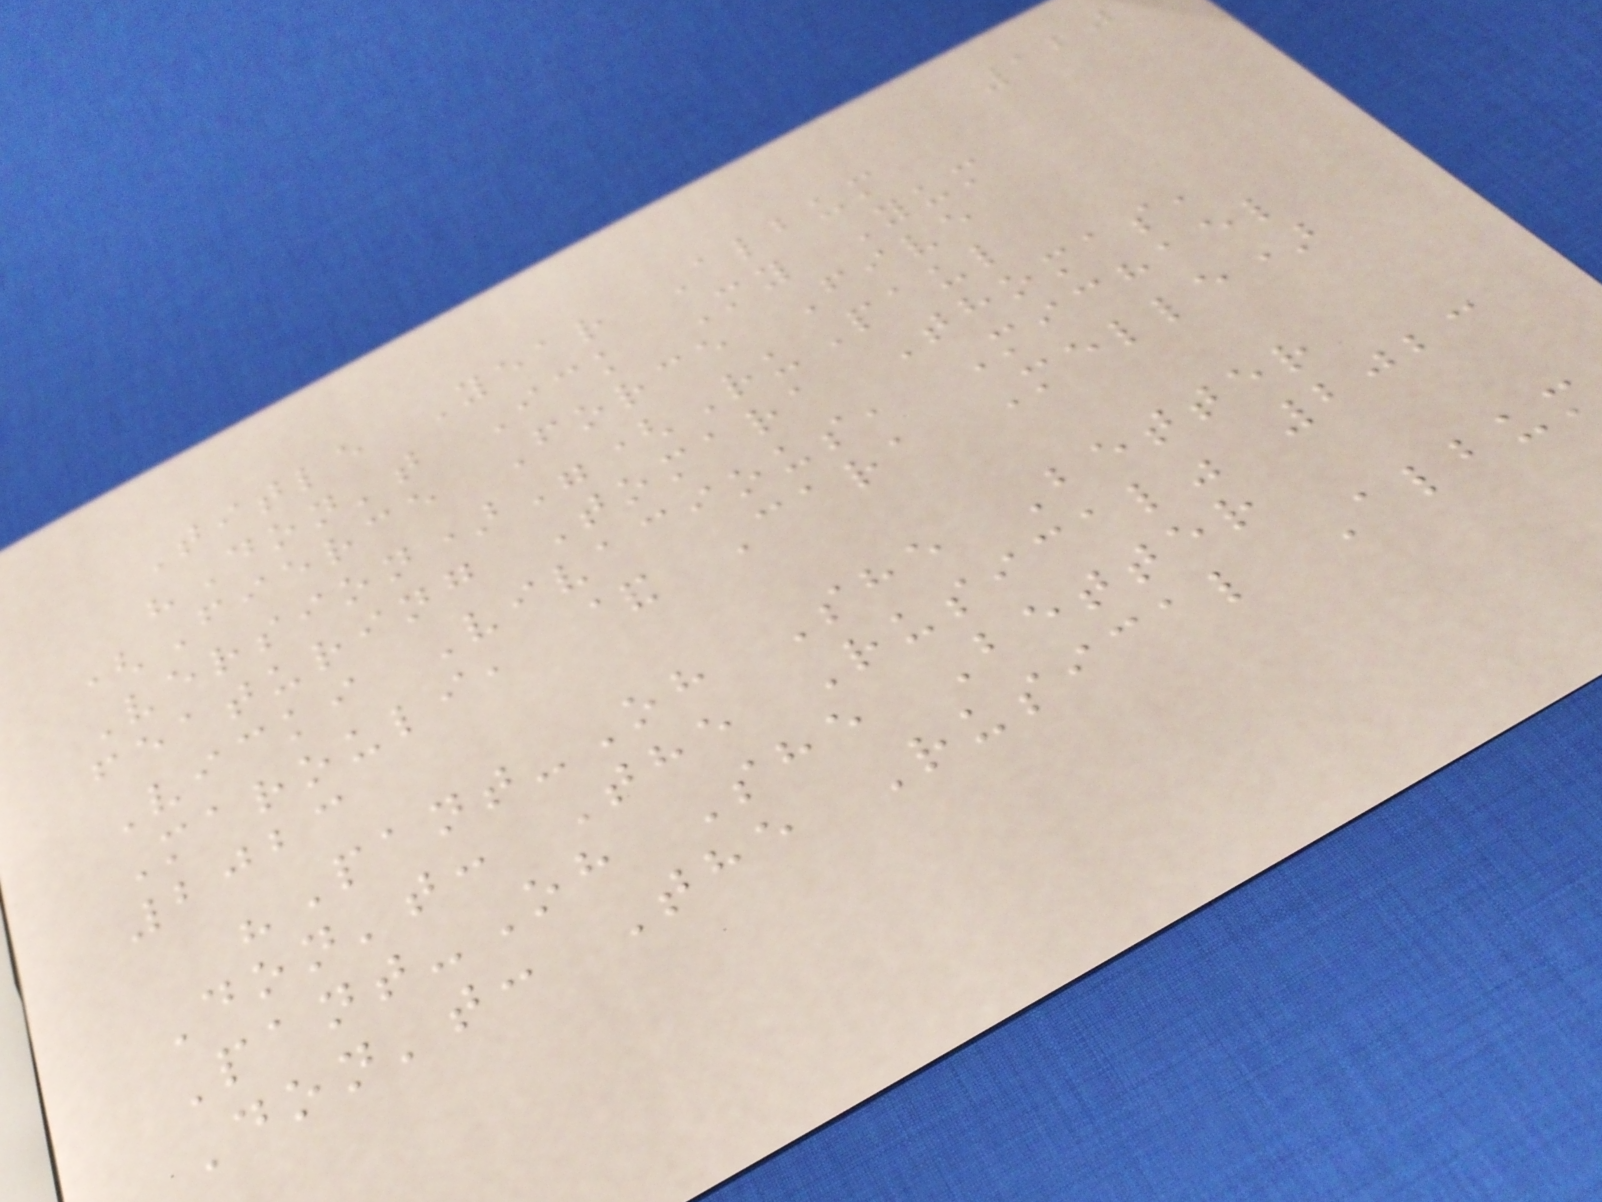120
Title Year Album
"Don't Ick My Yum
(Fierce Force Five
Version)"(RuPaul
featuring Tomara Thomas,
Vicki Vivacious, Michael
Marouli, & Cara Melle)
2023
"Pant-Oh She Better
Don't: The Rusical" 2023
Pant-Oh She Better
Don't: The Rusical Album
